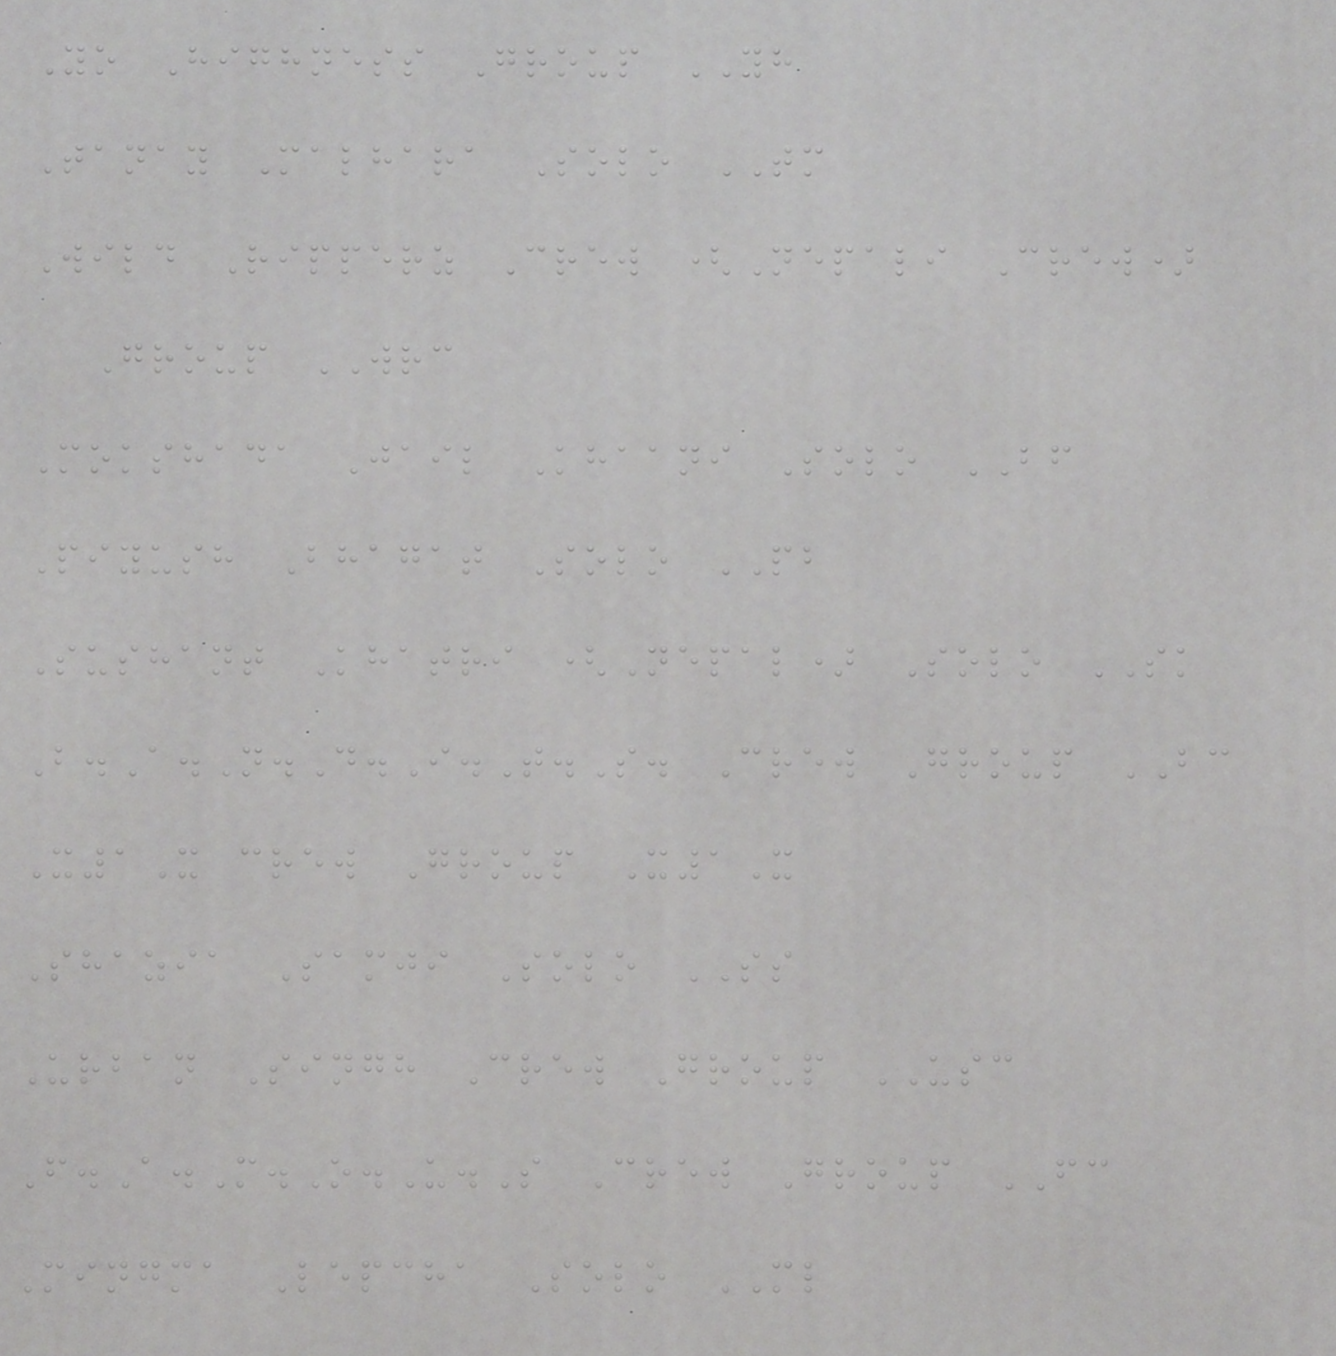Yo Highness Group YH
Tanay Malhara Solo TM
Wild Ripperz Crew (Nepali Crew)
Group WRC
Mokshada Jail Khaani Solo BF
Piyush Bhagat Solo PB
Sushant Khatri (Nepal) Solo SK
B.A.N.D.I.T.S. Crew Group BC
X1X crew Group X1X
Shazia Samji Solo SS
Urban Singh Crew Group USC
F.A.M.O.U.S Crew Group FC
Mingma Lepcha Solo ML
